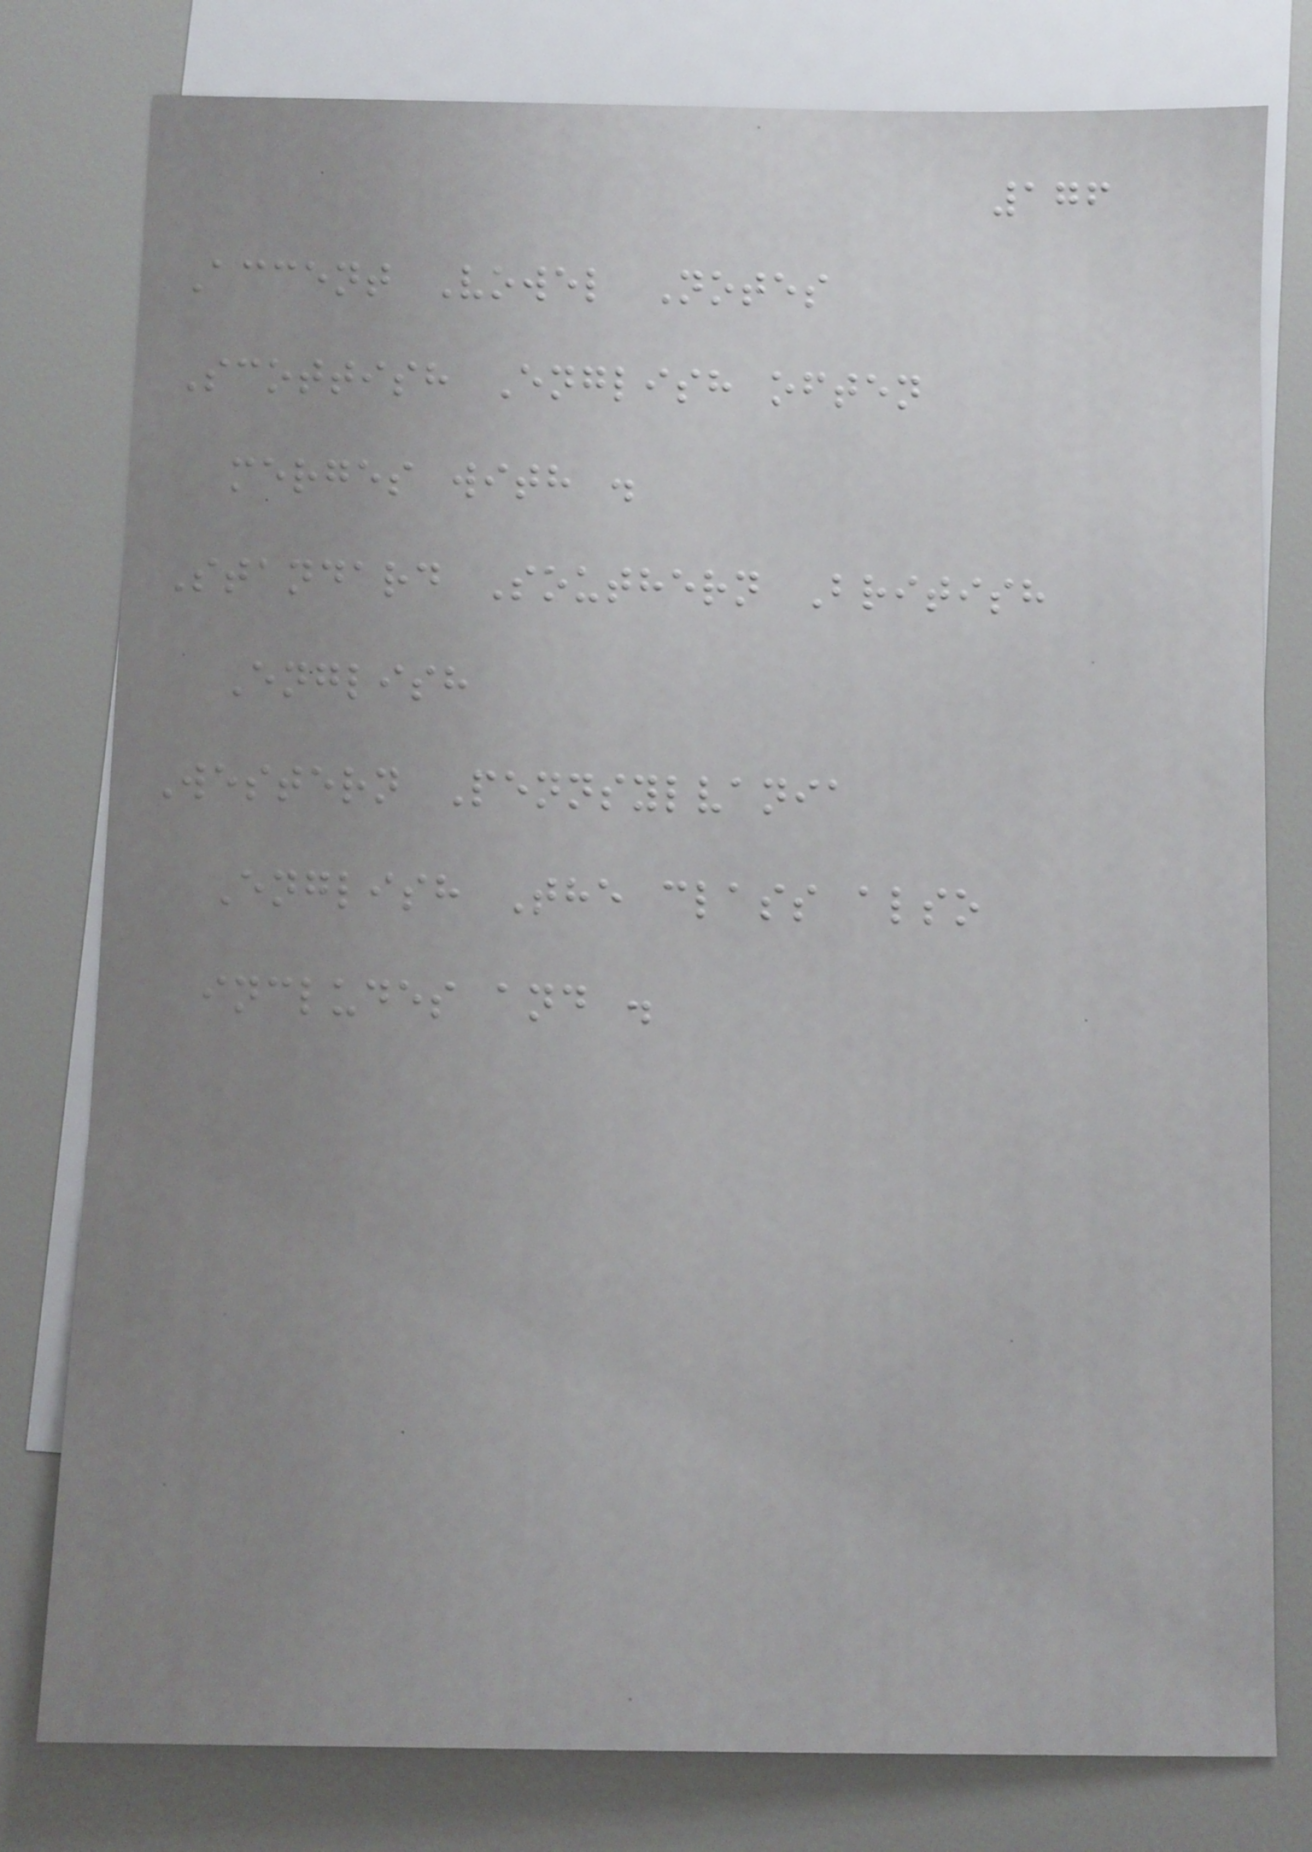176
Accent Vowel Notes
Scottish English often
merges with .
Standard Southern British
English
Western Pennsylvania
English The class also
includes and .
